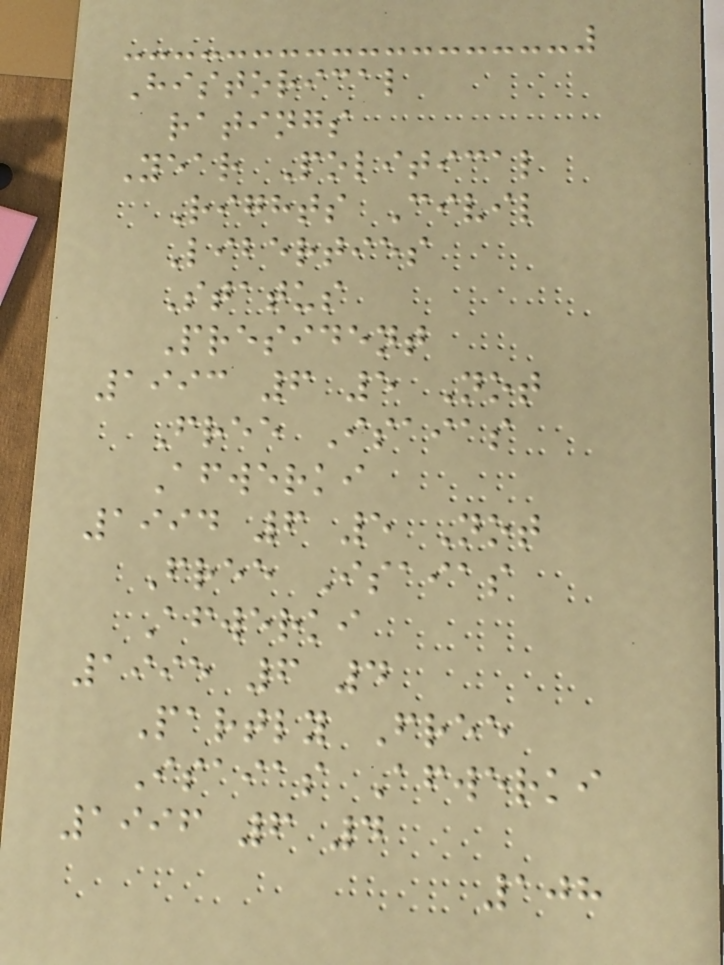Historical
ratings
Year Political
Rights Civil
Liberties
Status
President
1993 6 5 Not
Free Isaias
Afwerki
1994 6 5 Not
Free Isaias
Afwerki
1995 6 4
Partly Free
Isaias Afwerki
1996 6 4
108
